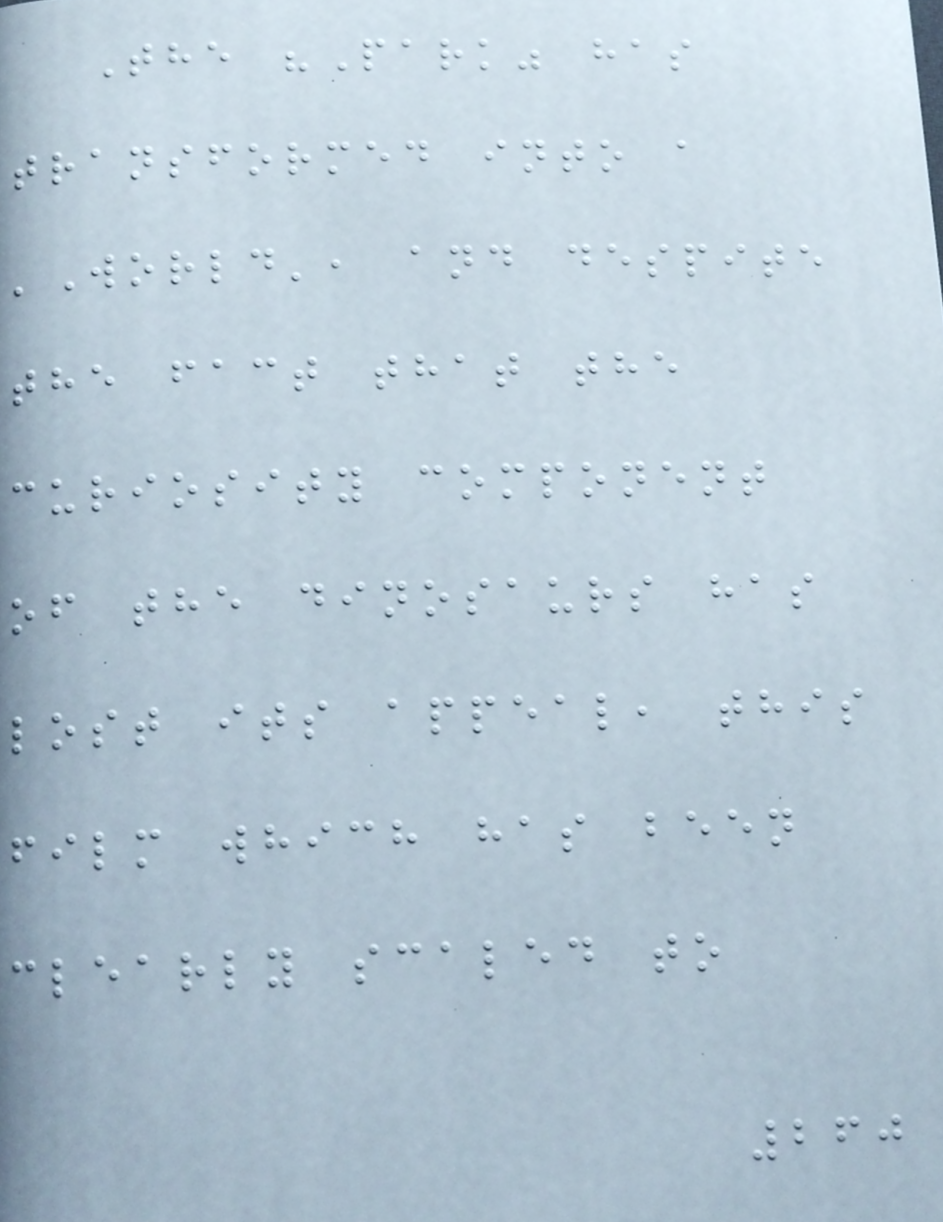The "Park" has
transformed into a
'World', and despite
the fact that the
curiosity component
of the dinosaurs has
lost its appeal, this
film which has been
clearly scaled to
260
